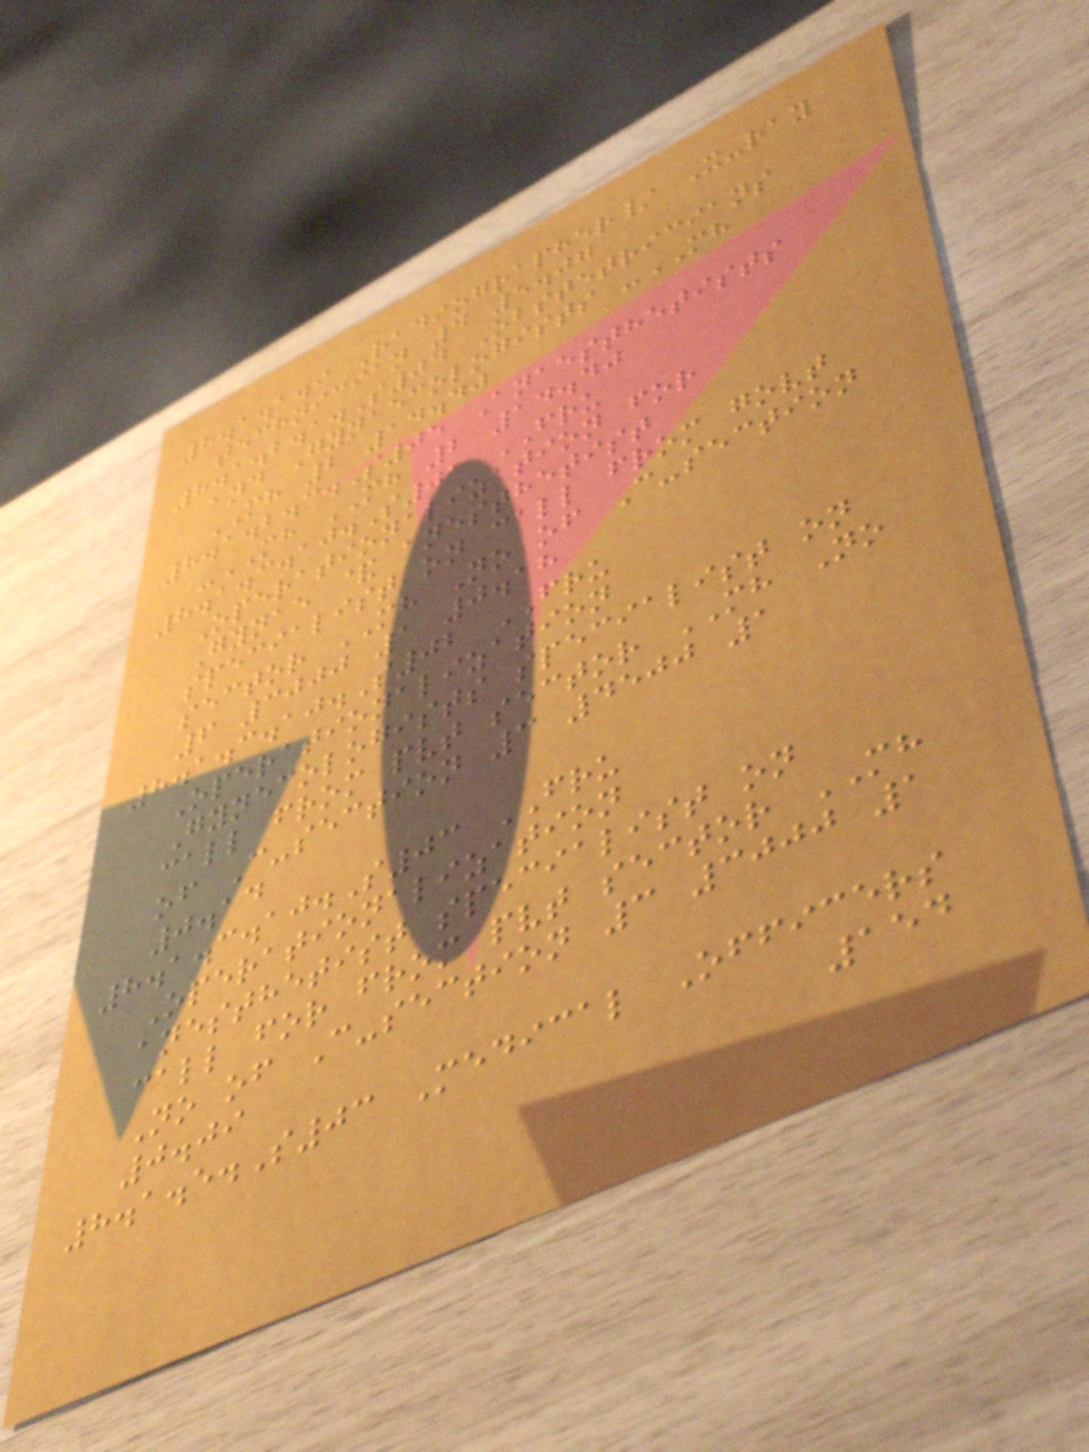8.1.1.9 Radiographer/ X-ray
technician 4 5.07
8.1.2.1.S04 Obstetricians
and Gynaecologists -MH
MH 2 14.40
8.1.2.3.S05 Anaesthetists
-MH MH 2 14.40
8.1.3.10.S01 FRU
Operationalization for
Gynae & anesthetist
specialist on call from govt
sector MH No of C-section
6 3000 1 0.18
8.1.3.10.S02 FRU
Operationalization
Gynecologists specialist on
call from pvt sector MH No
of C-section 3 4500 1
0.14
8.1.3.10.S03 FRU
Operationalization
anesthetist specialist on
call for from pvt sector MH
No of C-section 3 3000 1
0.09
8.1.5.S03 Medical Officers
154
